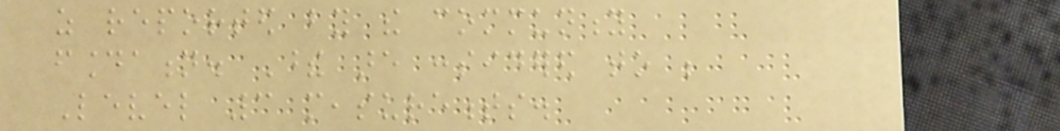as reported by the community
foundation. These are considered to be
Level 3 measurements.
